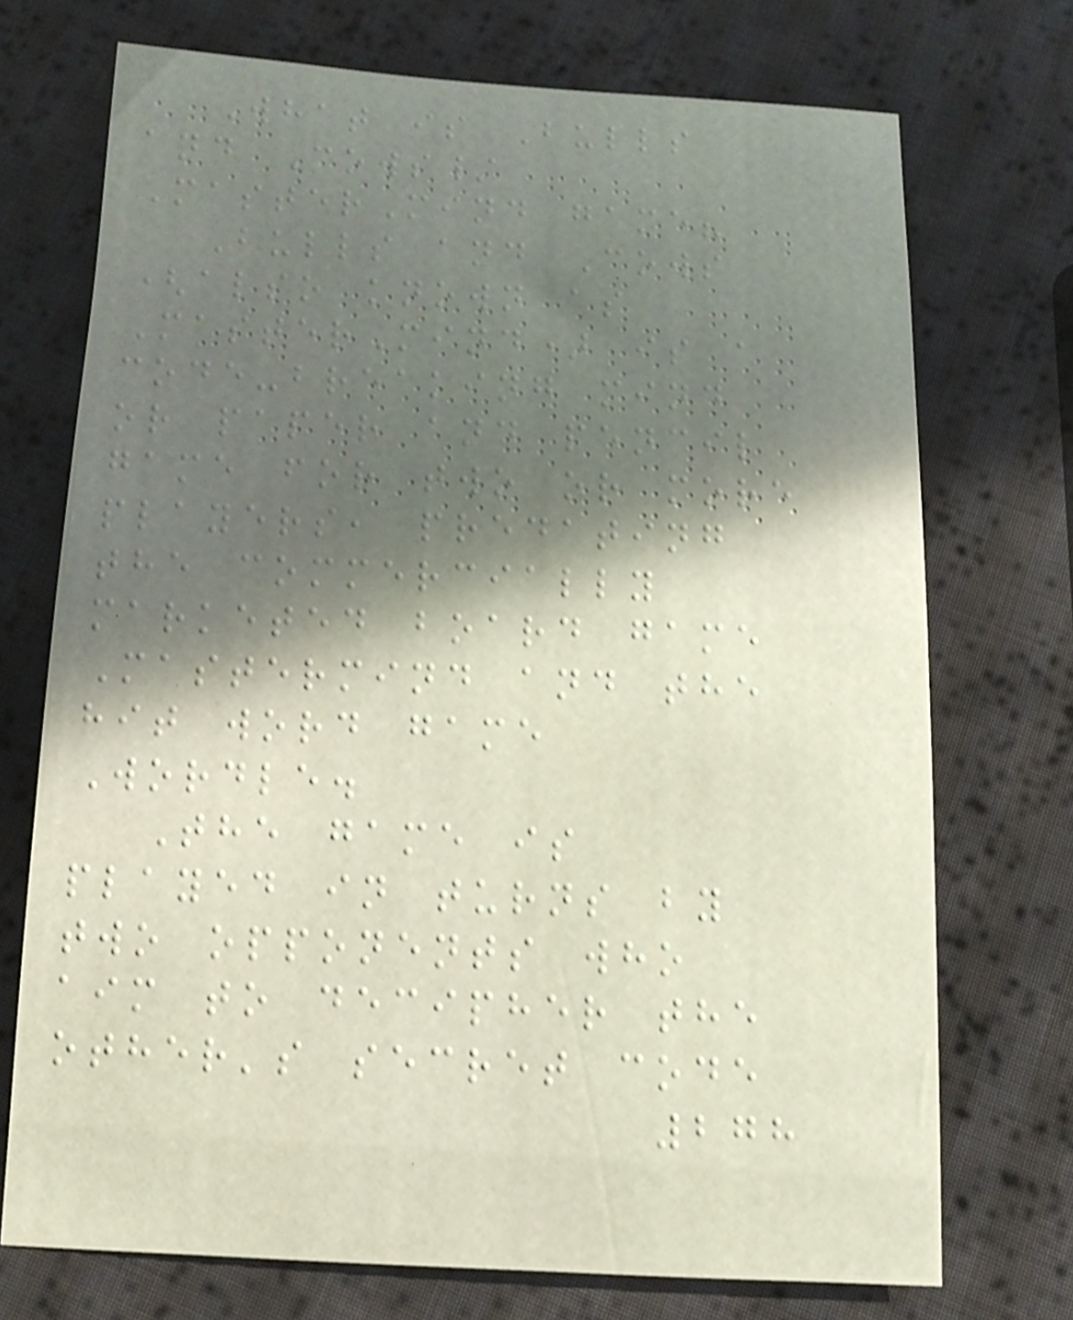What is Bulls
and Cows/
MasterMind game?
Bulls and Cows
(also known as
MasterMind) is a
code-breaking mind
or paper and pencil
game for two or more
players, predating
the commercially
marketed board game
Mastermind and the
hit word game
Wordle.
The game is
played in turns by
two opponents who
aim to decipher the
other's secret code
278
